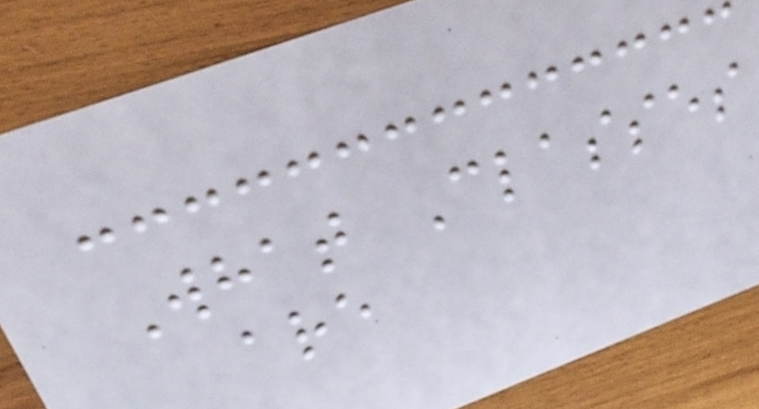What Classes
are
